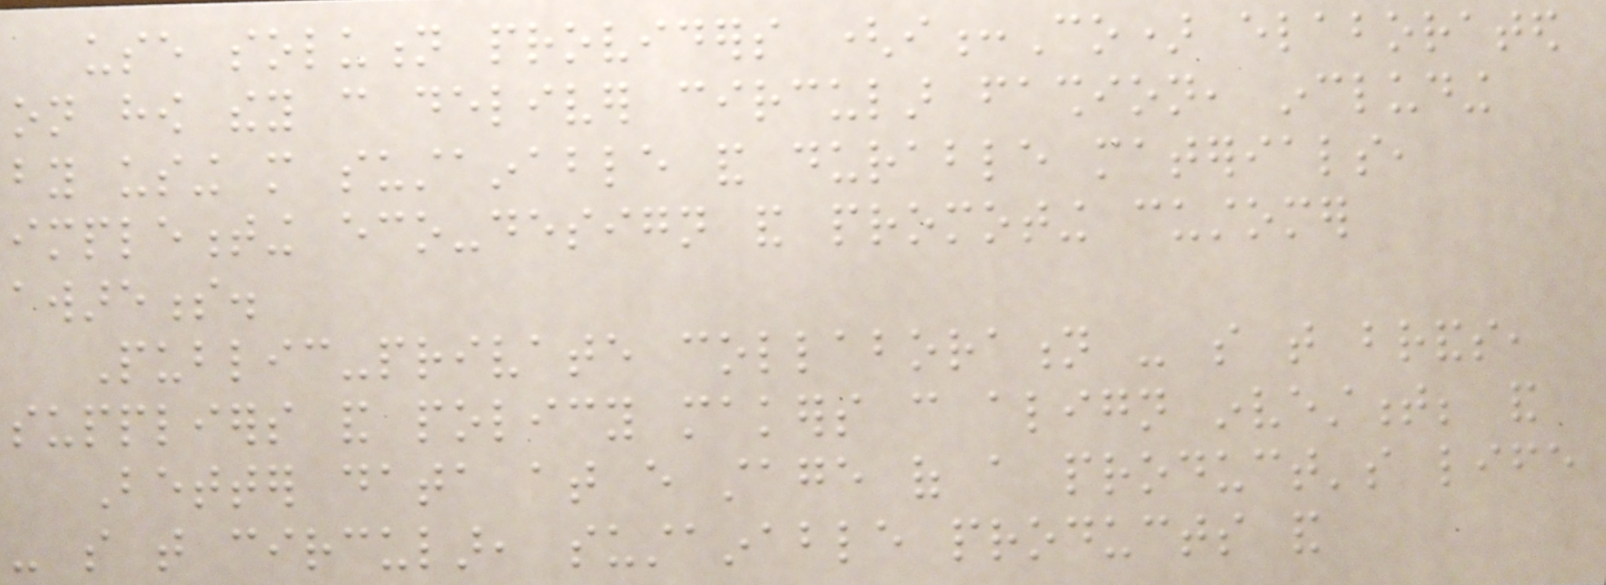use solution providers (i:Co) elaborated
on how they can deliver circular fashion, including
by using more sustainable and durable materials,
implementing eco-design and promoting customer
awareness.
Public-private collaboration - so that brands,
suppliers and policy makers can align investment; and
Better data at every stage of a product's life
- so that circular, sustainable products and
